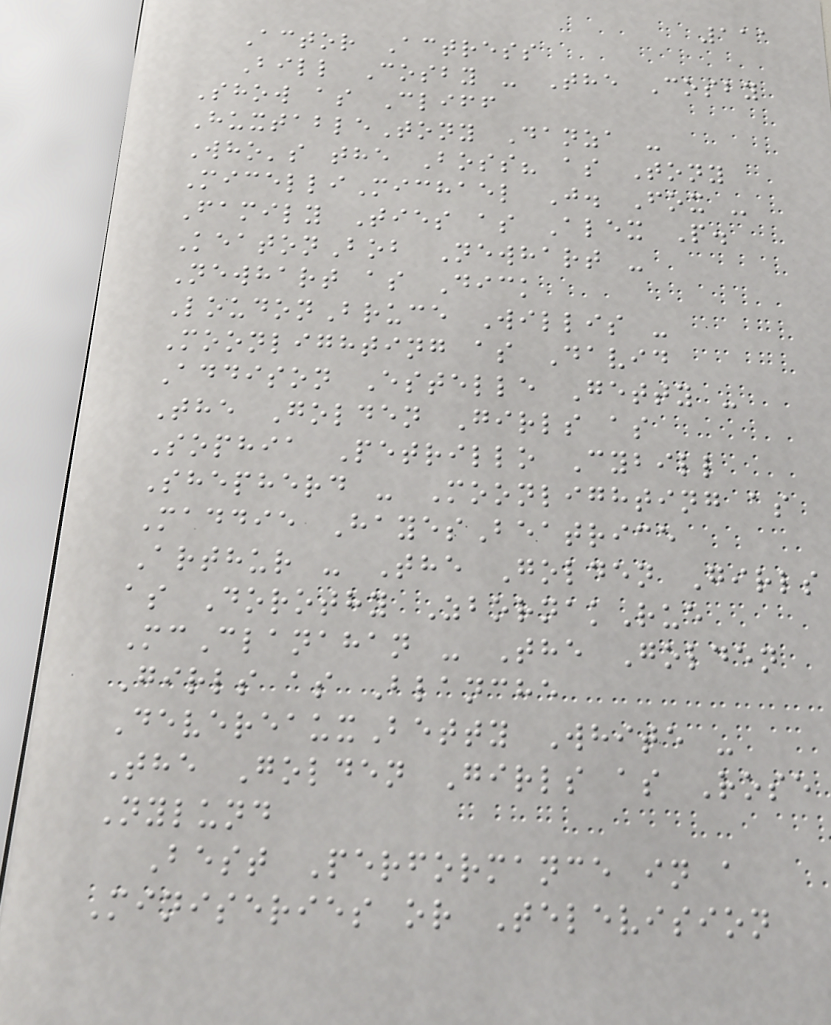111
Actor Actress
Bill Cosby - The Cosby
Show as Cliff
HuxtableTony Danza -
Who's the Boss? as Tony
MicelliMichael J. Fox -
Family Ties as Alex P.
KeatonBob Newhart -
Newhart as Dick
LoudonBruce Willis -
Moonlighting as David
Addison Estelle Getty -
The Golden Girls as
Sophia Petrillo Cybill
Shepherd - Moonlighting as
Maddie HayesBeatrice
Arthur - The Golden Girls
as Dorothy ZbornakRue
McClanahan - The Golden
Girls as Blanche
DevereauxBetty White -
The Golden Girls as Rose
Nylund
Best Performance in a
Miniseries or Television
